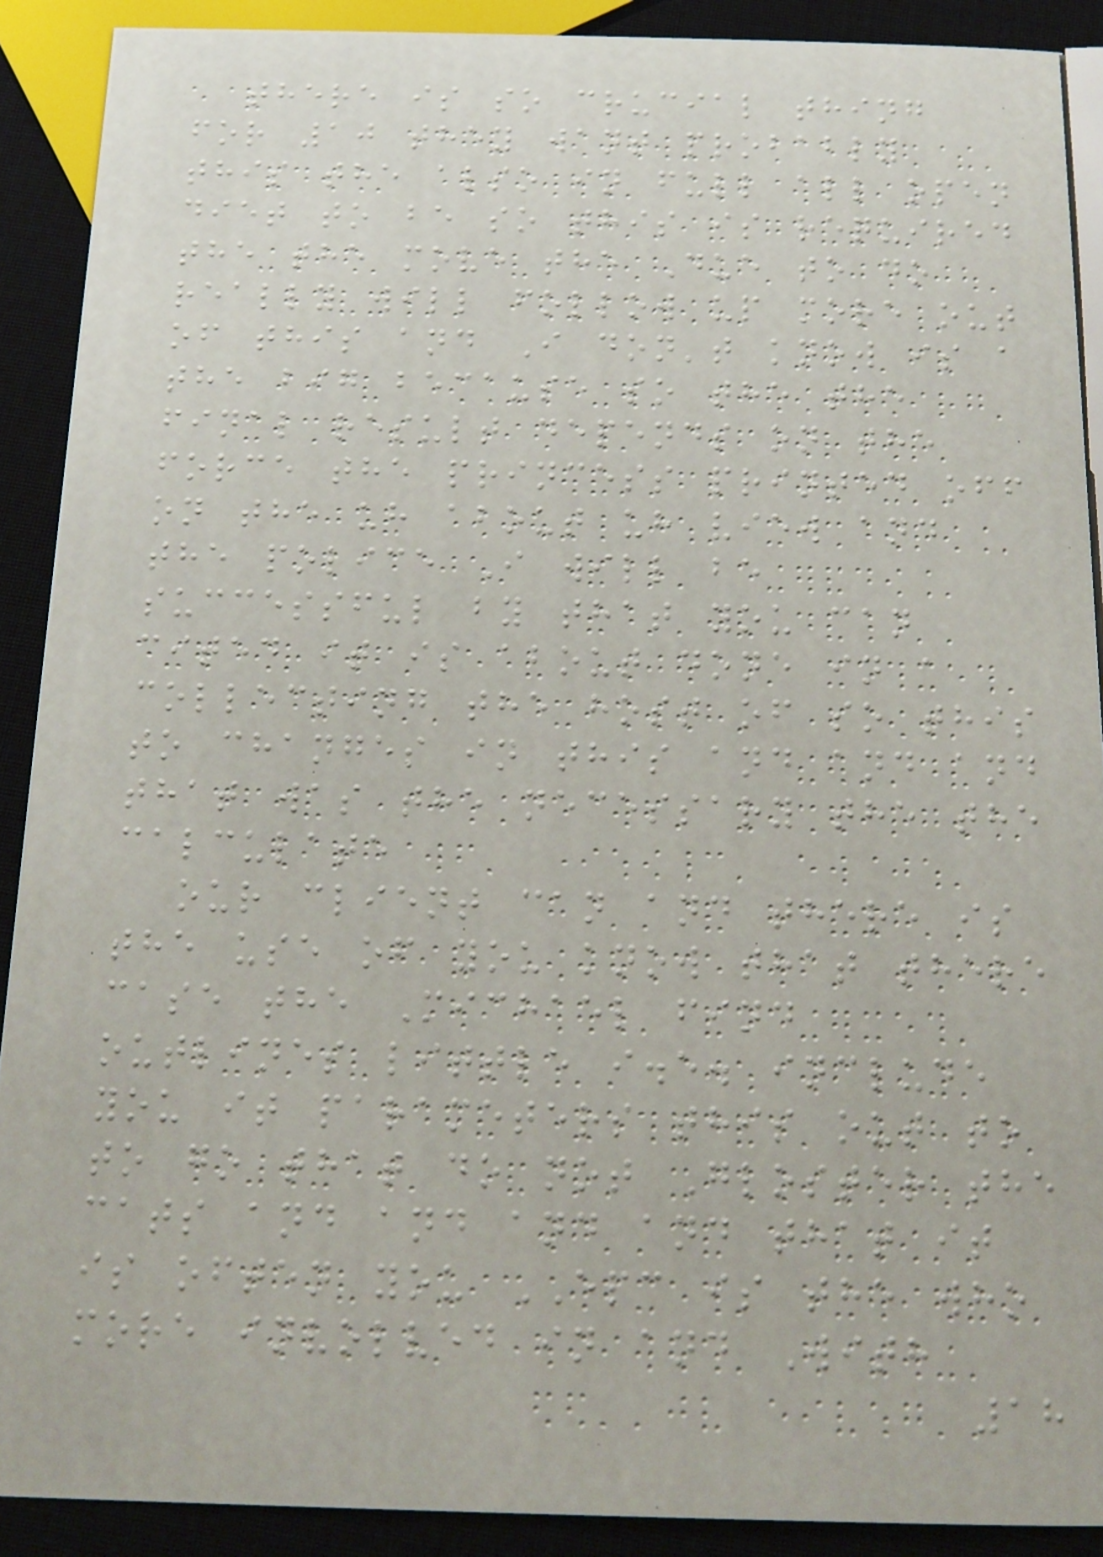there is so crucial thing
for 10 they want probably
this the also in full all open
diet to be so this is required
the the move the Due to do
really will follow up more out
of this and I don't know is a
the big because so the the
final result depends on the
force the princess printed off
on the uh about uh view and
the police I will be
successful by that you can
cited it is about done in a
collecting the host of so this
to changes in this and and and
that was the necessary the the
calculate
our client can and there is
the use of you know that there
case the Michael find
outlines little i.e. include
you it parameters this out to
to go that do not Gloster the
cats and and and and that it
is often you EPC is the who
more involved in and With
18
